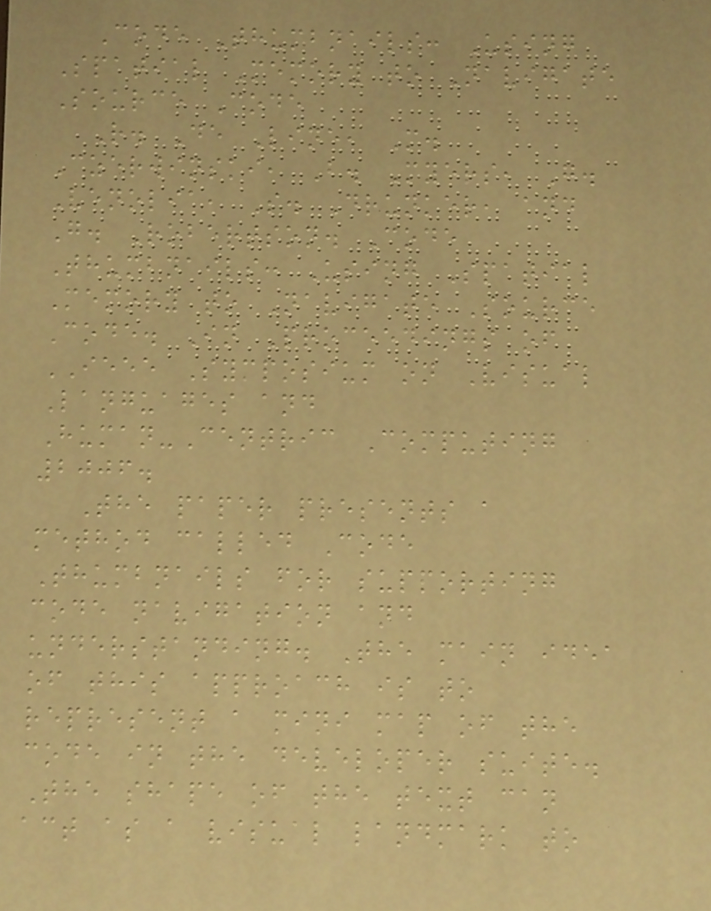Code Thumbnails: Using
Spatial Memory to Navigate
Source Code
R. De Line, M.
Czerwinski, B. Myers, G.
Venolia, S. Drunker, and
G. Robertson. Code
Thumbnails: Using Spatial
Memory to Navigate Source
Code. In Proceedings of
IEEE Symposium on Visual
Languages and
Human-Centric Computing
2006.
The paper presents a
method called Code
Thumbnails for supporting
code navigation and
understanding. The main idea
of this approach is to
represent a mini map of the
code in the developer suite.
The shape of the text can
act as a visual landmark to
